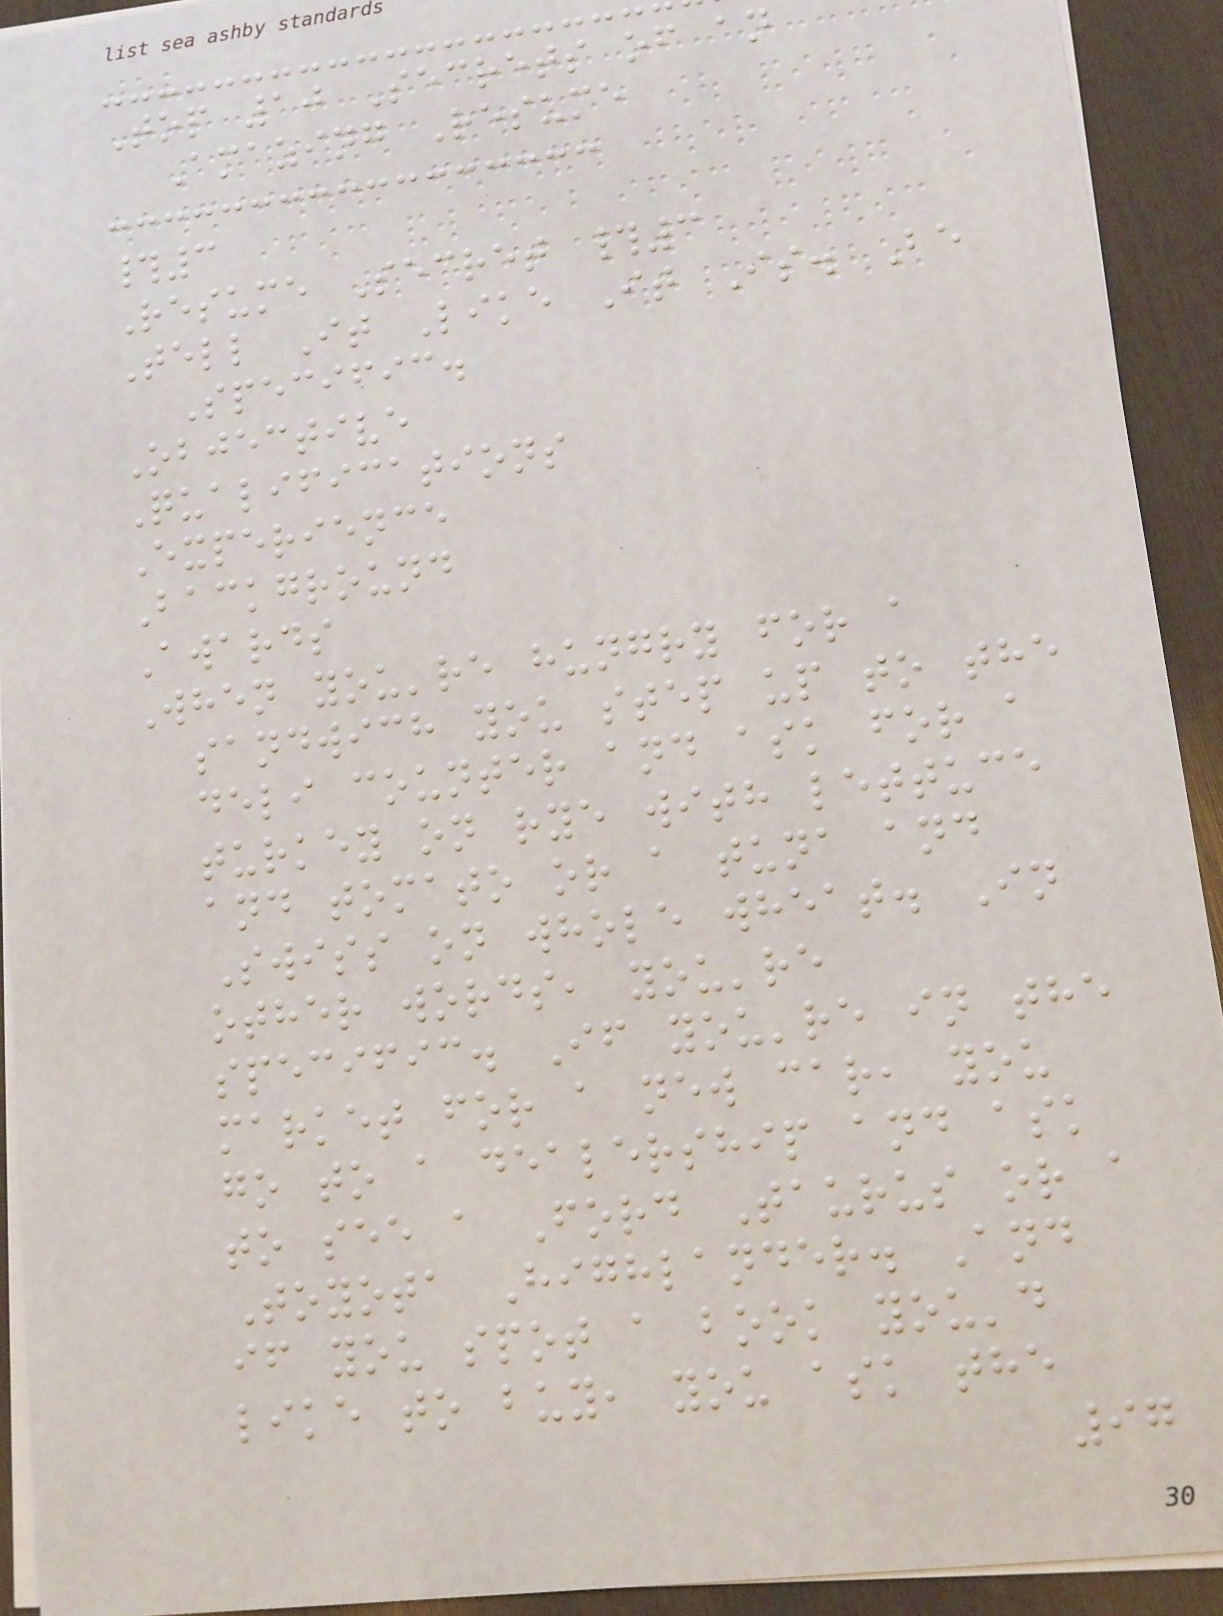Top 10 Secrets of an
Amazing Resume
#3
Resume Secret #3
Tell It Like It Is. Be
Specific.
Objective
Qualifications
Experience
Background
Awards
When you're hungry for a
sandwich you step up to the
deli counter and ask for a
turkey on rye with lettuce
and tomato or a tuna and
Swiss on whole wheat. In
other words, you're
specific. If you're in the
market for a new car, you
go to a dealership and ask
to see a Ford Taurus or a
Toyota Highlander. And
if you spot a book you'd
like to buy, you ask the
97
